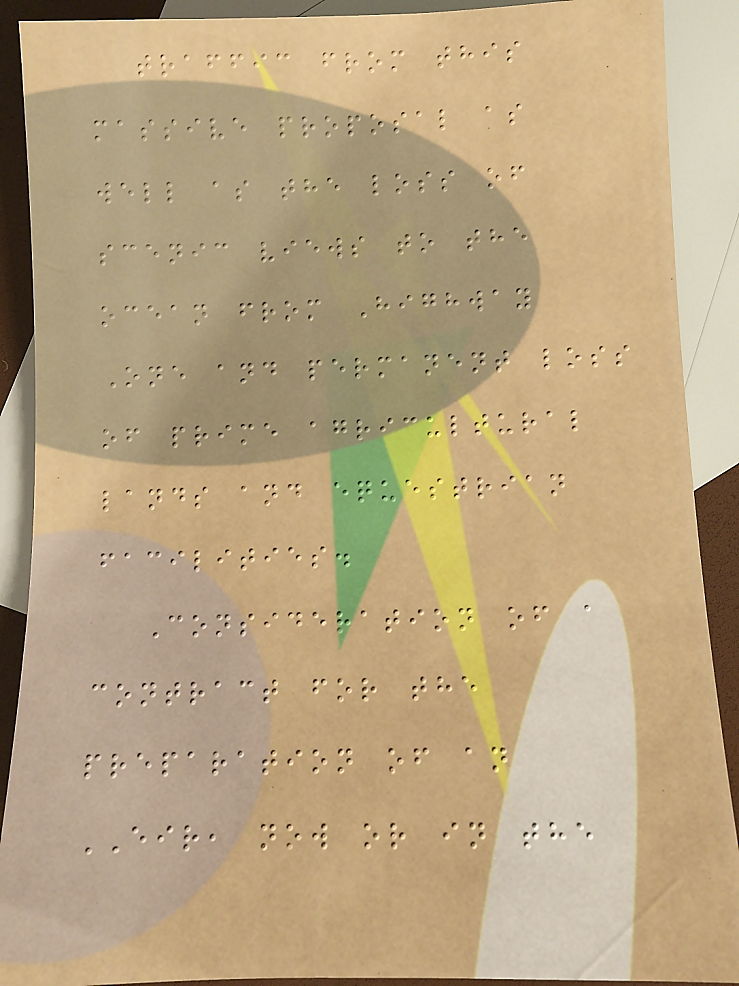traffic from this
massive proposal as
well as the loss of
scenic views to the
ocean from Highway
One and permanent loss
of prime agricultural
lands and equestrian
facilities.
Consideration of a
contract for the
preparation of an
EIR, now or in the
